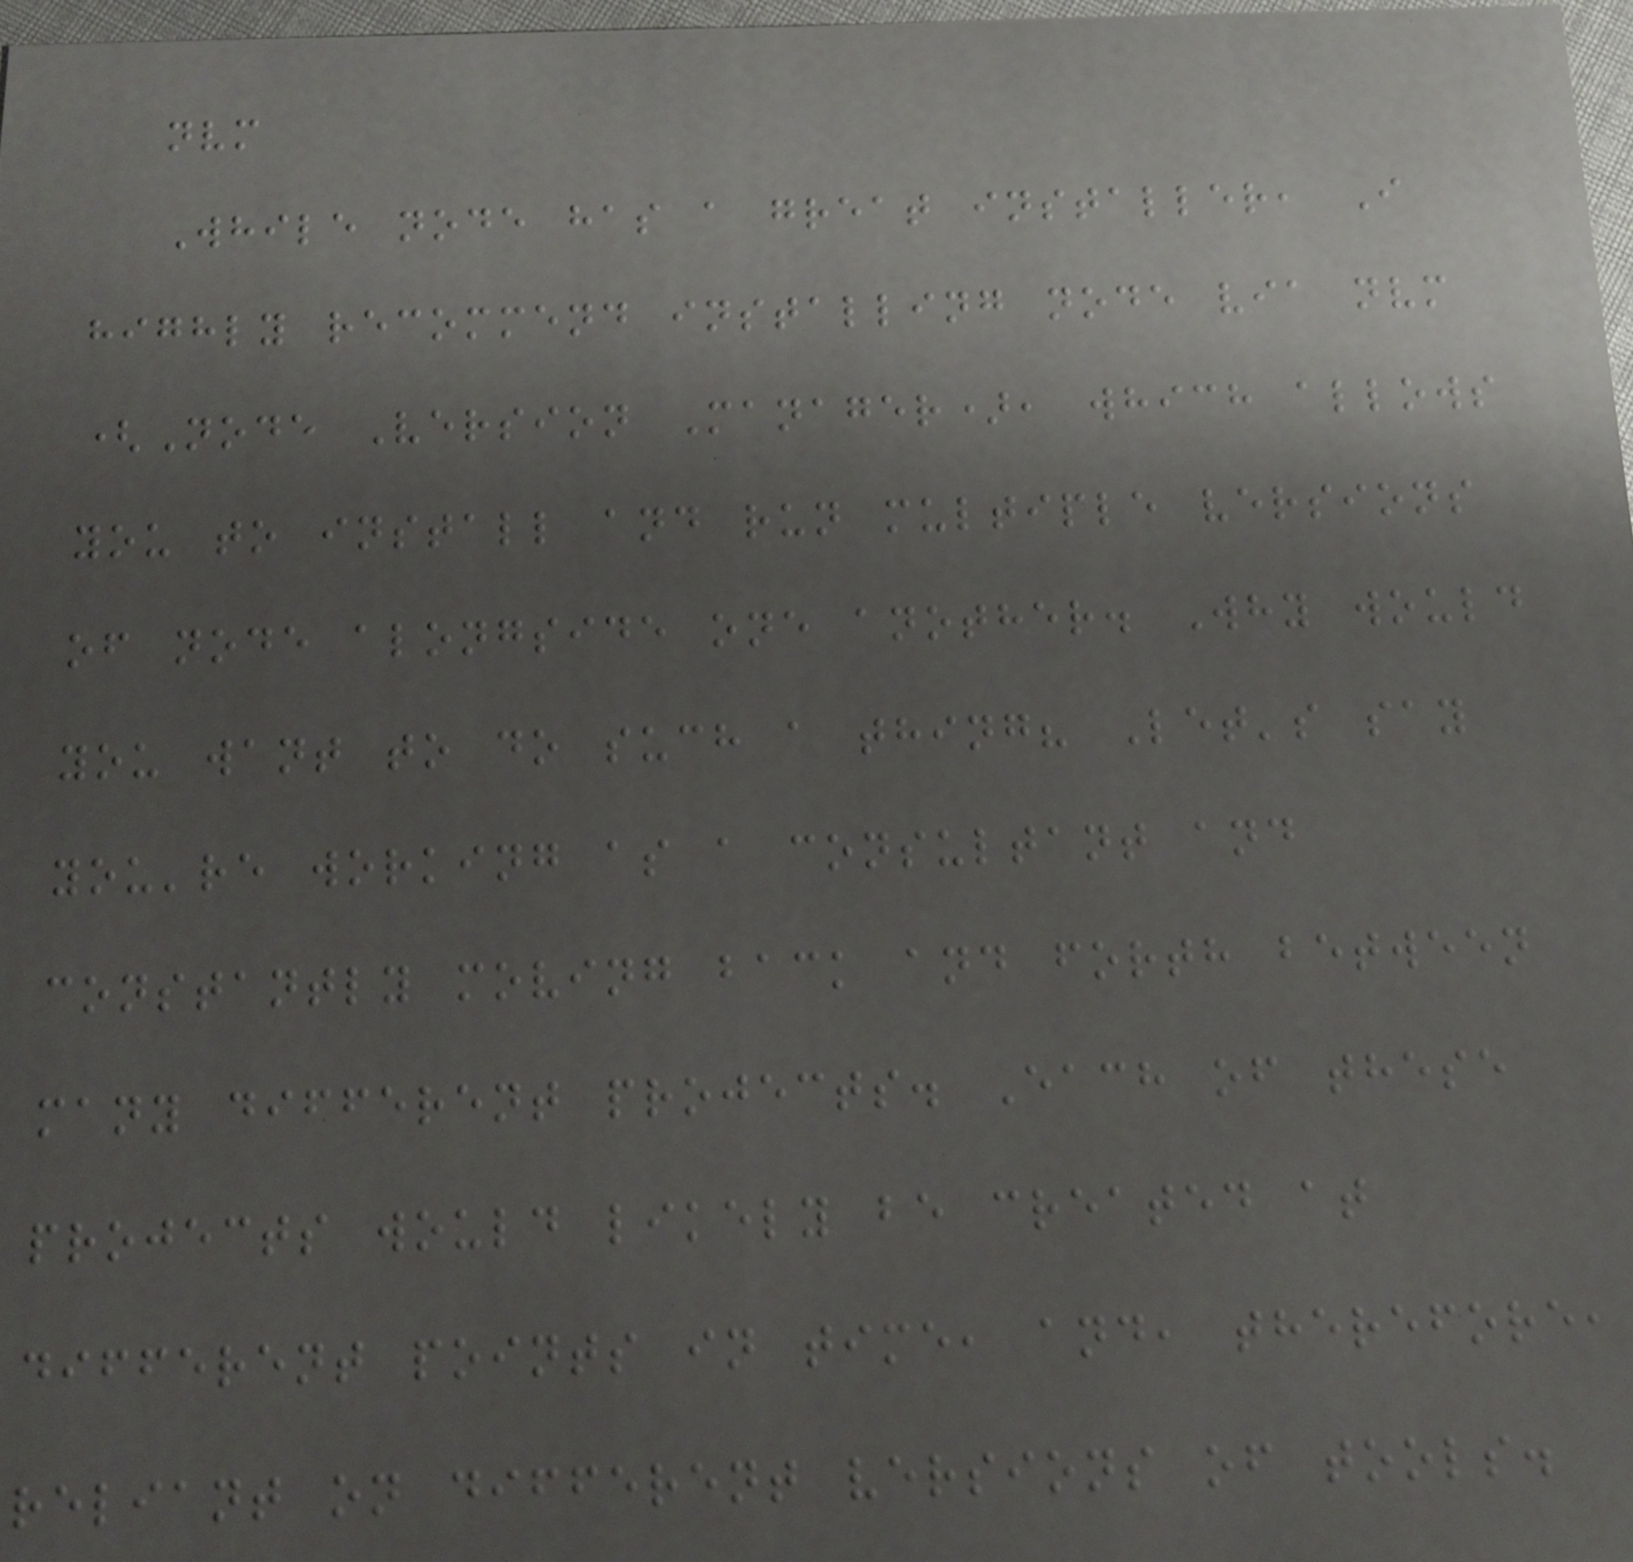nvm
While node has a great installer, I
highly recommend installing node via nvm
(Node Version Manager), which allows
you to install and run multiple versions
of node alongside one another. Why would
you want to do such a thing? Let's say
you're working as a consultant and
constantly moving back and forth between
many different projects. Each of these
projects would likely be created at
different points in time, and, therefore,
reliant on different versions of tools.
